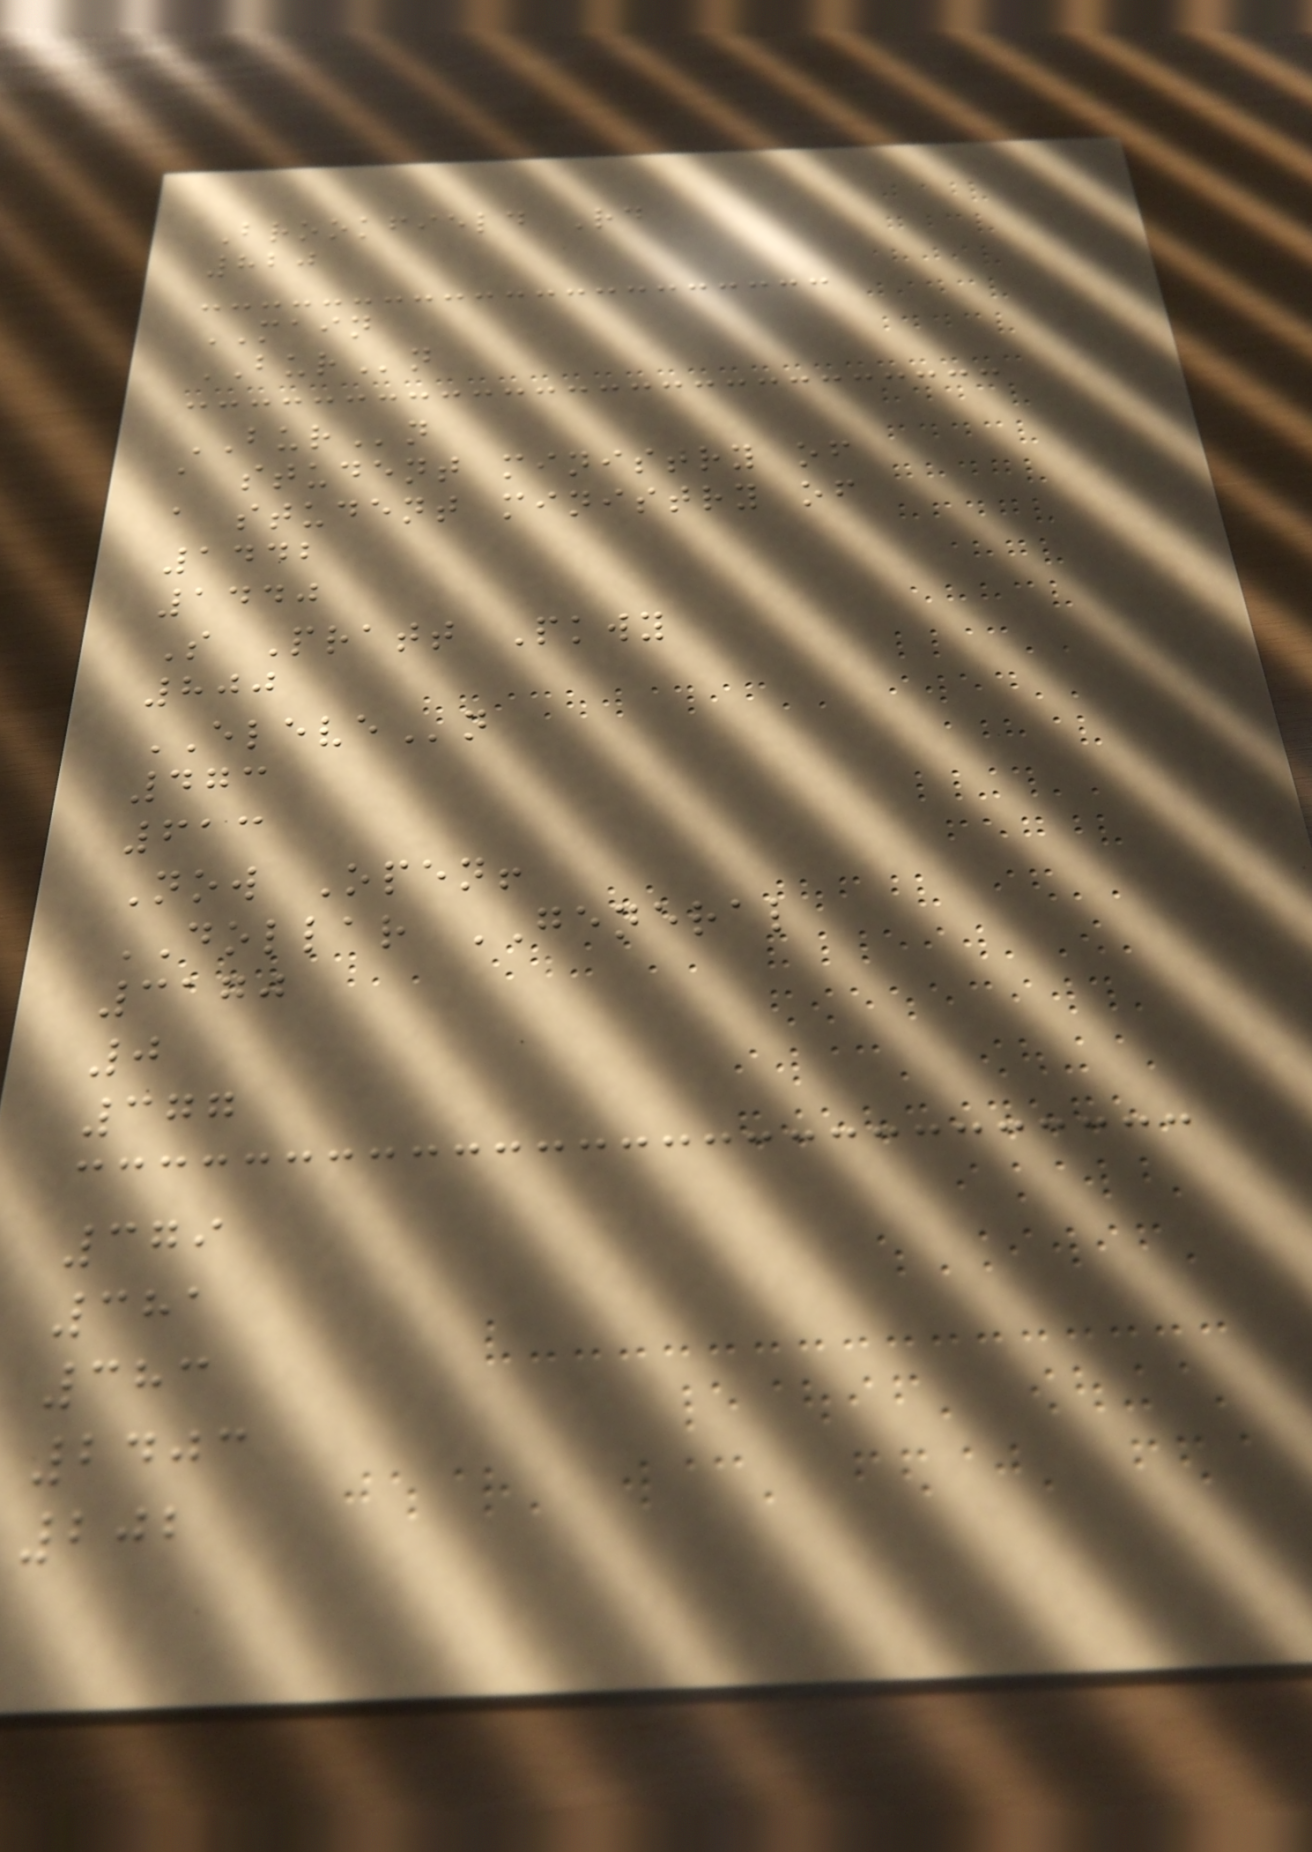Brookfield Rd
820
MAIN
BURn
BURn
a student ministry of
a student ministry of
1442
1440
S Pratt Pkwy
800
ELEVEn
473
613
Now Open!
DOLLAR GENERAL
3170
0
377
379
381
383
2403
202
